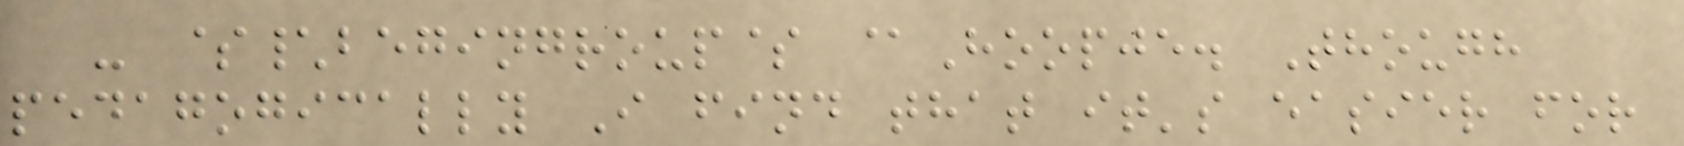- $\begingroup$ @Hoopje. Though
pedagogically I find that it's easier for
